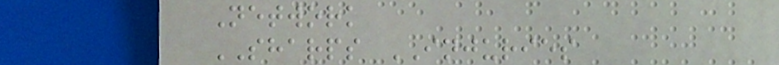Network
SHARPS INJURIES
